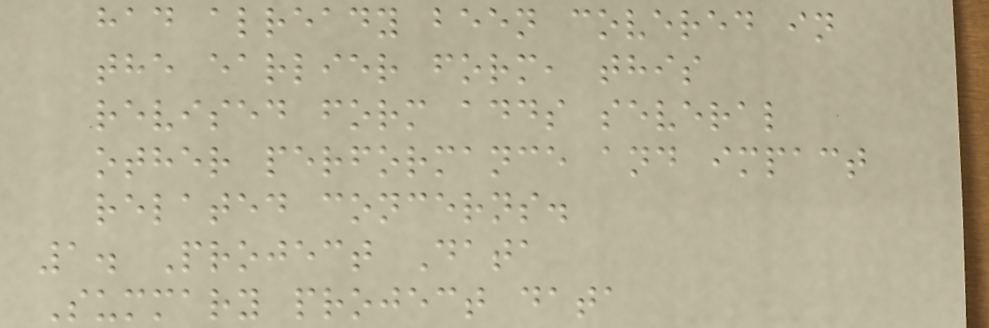had already been covered in
the earlier form, this
revised form adds several
other performance and impact
related concerns.
1. Project Data
Summary project data
